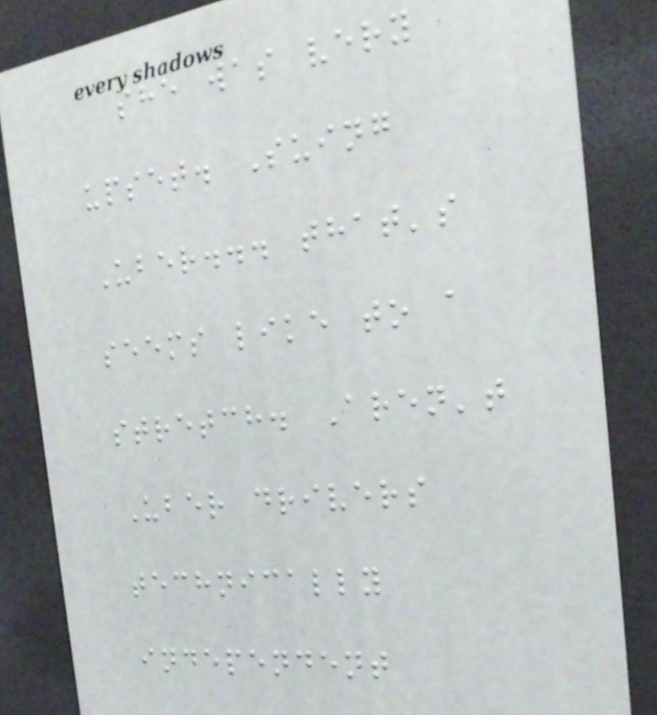she was very
upset. Suing
Uber... that's
seems like to a
stretch. Aren't
Uber drivers
technically
independent
